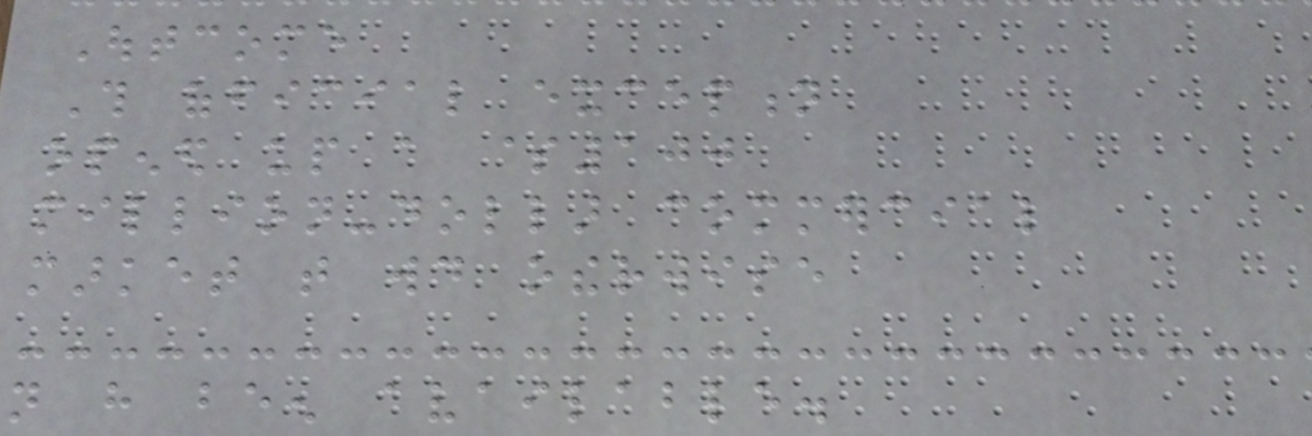Outcome
This official exception
opened up a $100
million-dollar commercial
market that would otherwise
not have been available.
